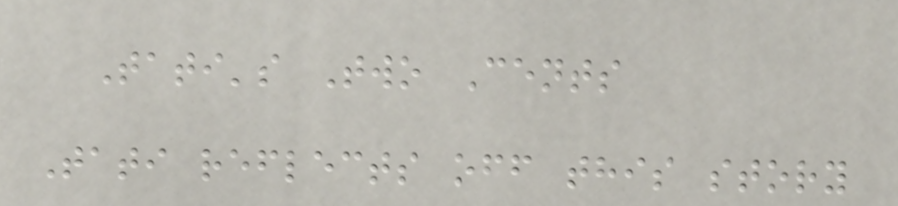Tati's Two Cents
Tati reflects off this story
